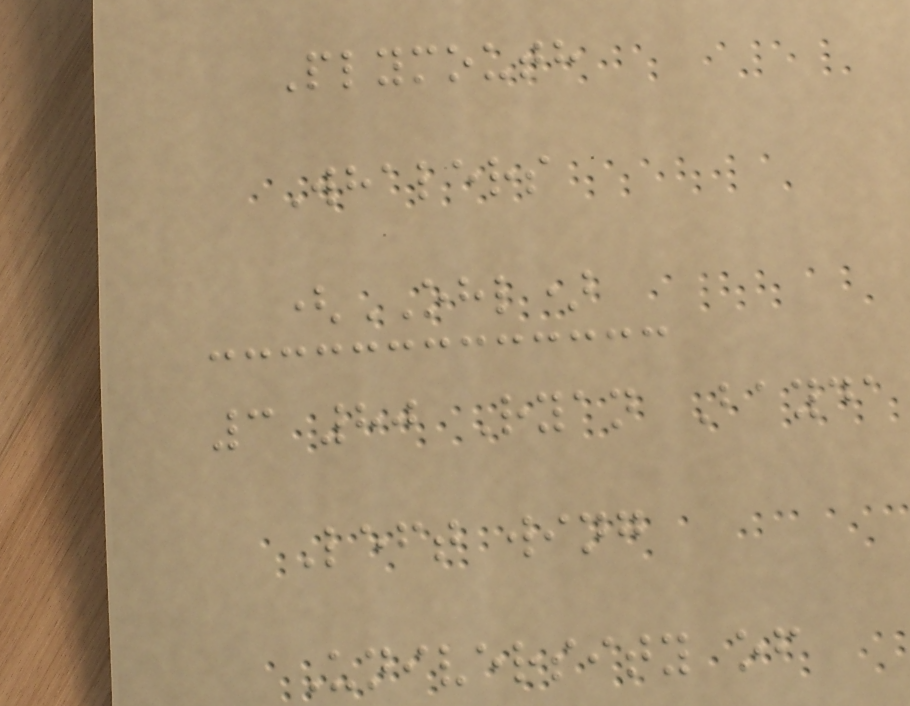Plymouth
Whalers
(OHL)
3 80 Ryan Bayda
Left wing
University of
